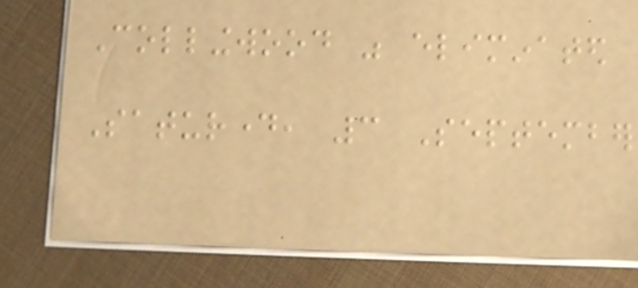Collingwood was eliminated
Saturday, 3 September
